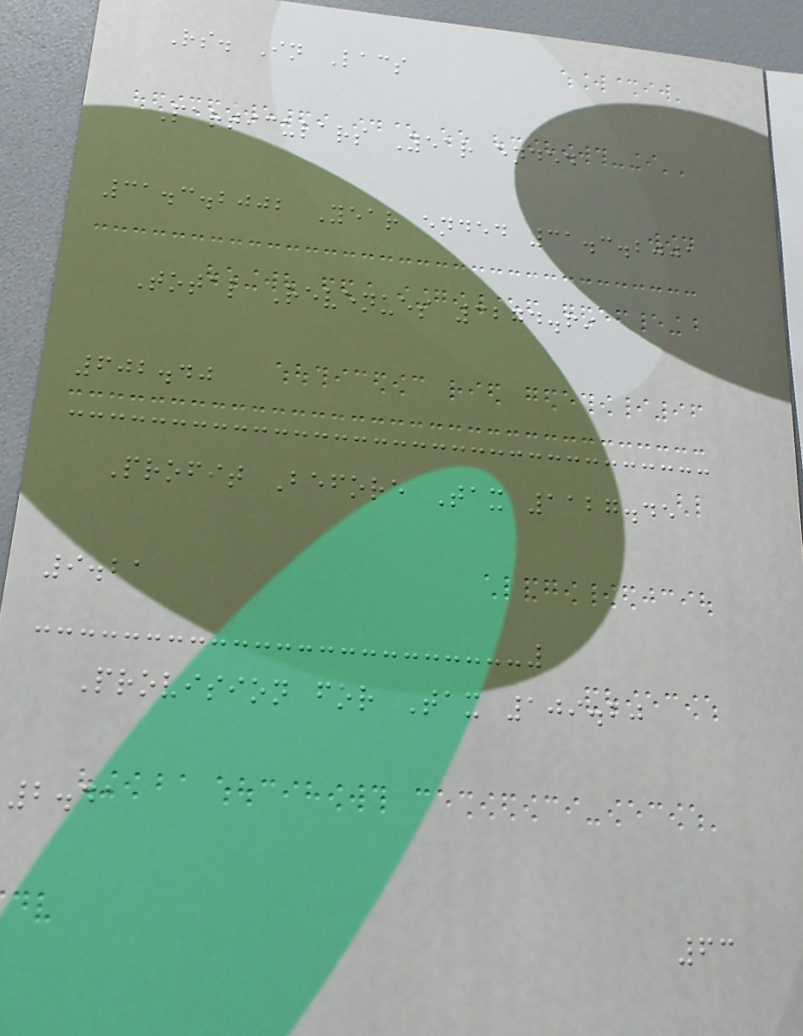Rs. In Lacs
Particulars Year ended
31.3.2002 Year ended 31.3.2001
Total Revenues 3274.69
602.40
Profit Before Tax 1127.45
9.21
Provision for Tax 109.20
2.41
63
